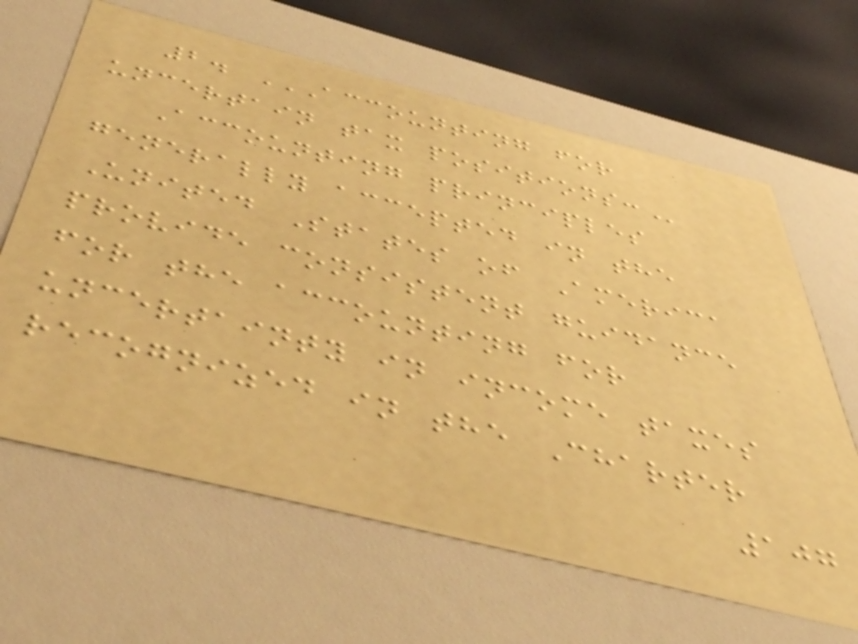2. ACCOUNTING FOR
UNCERTAIN TAX POSITIONS:
Accounting principles
generally accepted in the
United States of America
provide consistent guidance
for the accounting for
uncertainty in income taxes
recognized in the Charter
107
